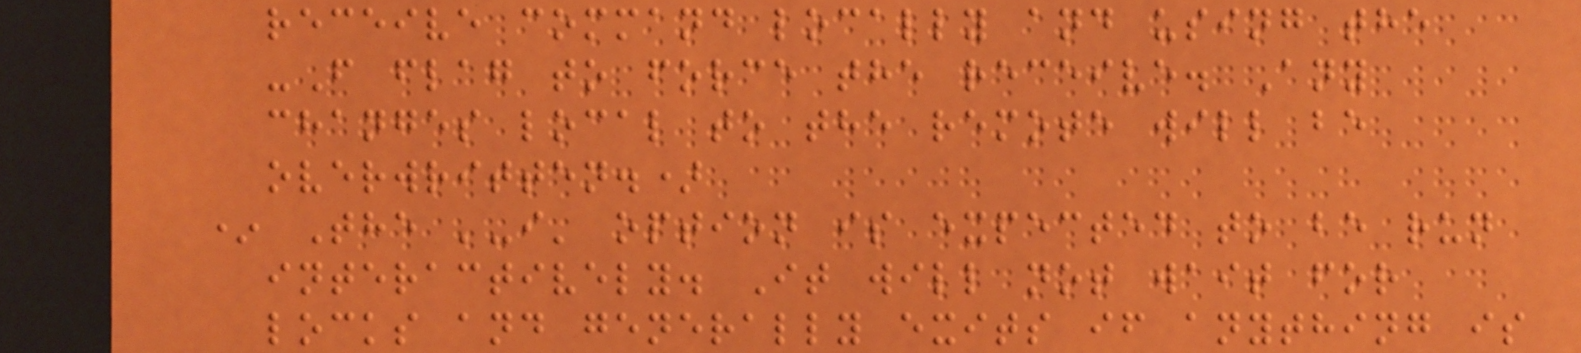receive command locally and using the
-F flag to force the receive. Any
changes local to the remote will be
overwritten.)
* The '-i' option is expected to be run
interactively. It will not wait for
locks and generally exits if anything is
